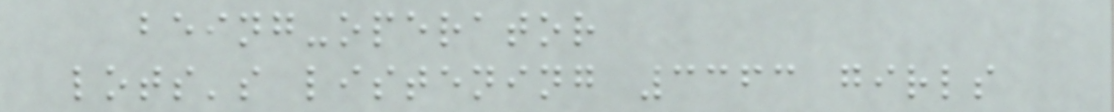being-operator
lots's listening 3363 girls
